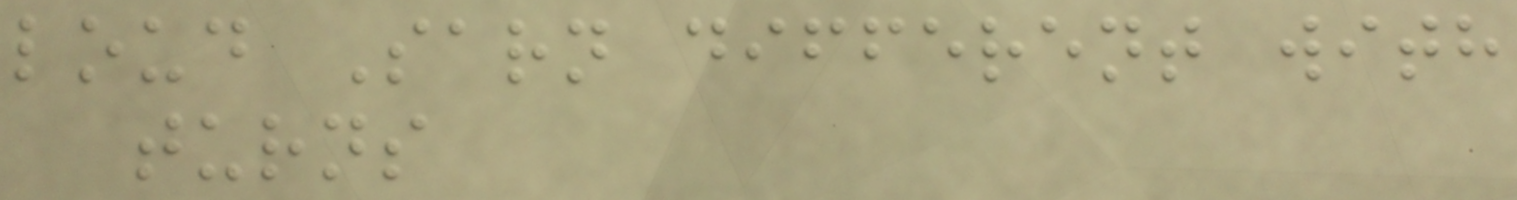loud Sarn different with
turns
